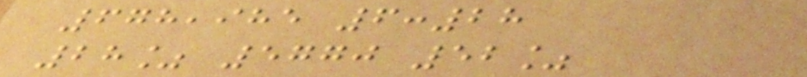678,985 6:28
28% 5770 52%
